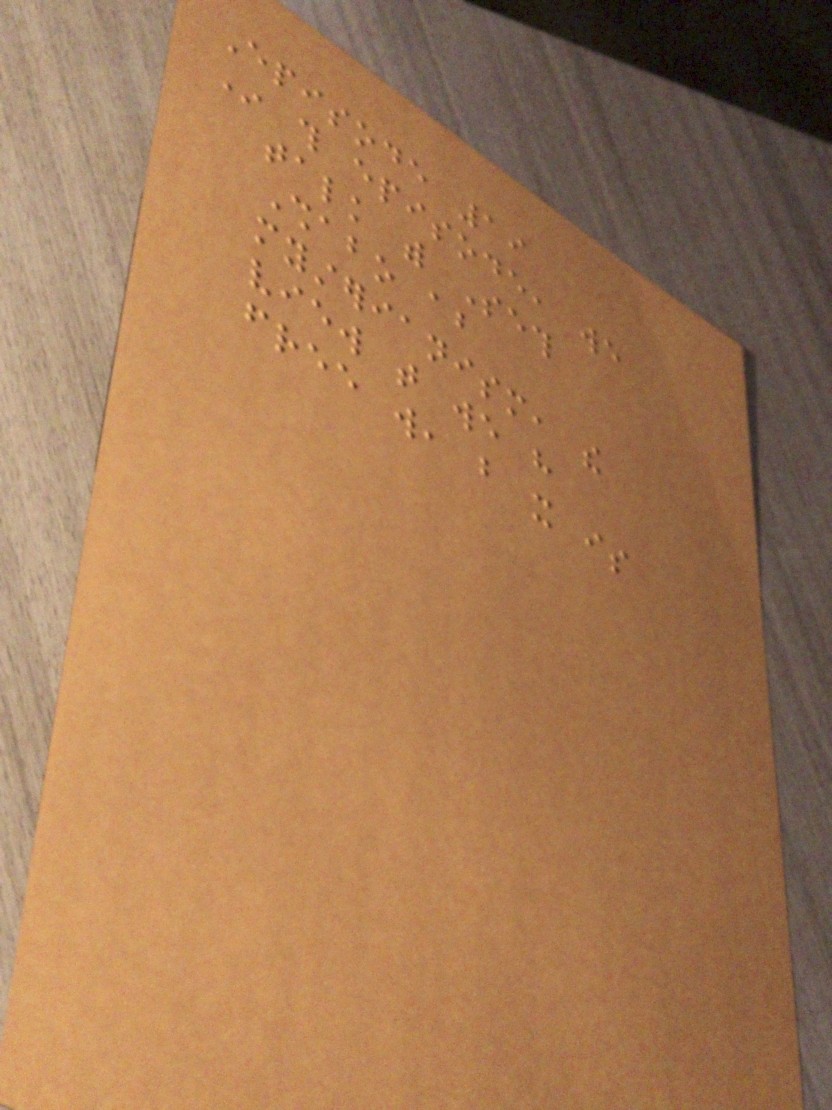Episode 19
In this episode, we
talk with Seth
Shabo about
mysterianism, the
view that we have
free will, but it is
